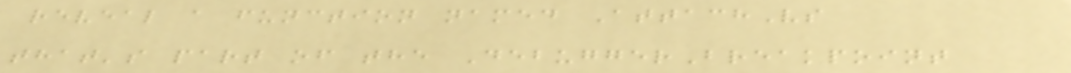reveal a function named AttachVs
that's part of the DebuggerBreakpoint
